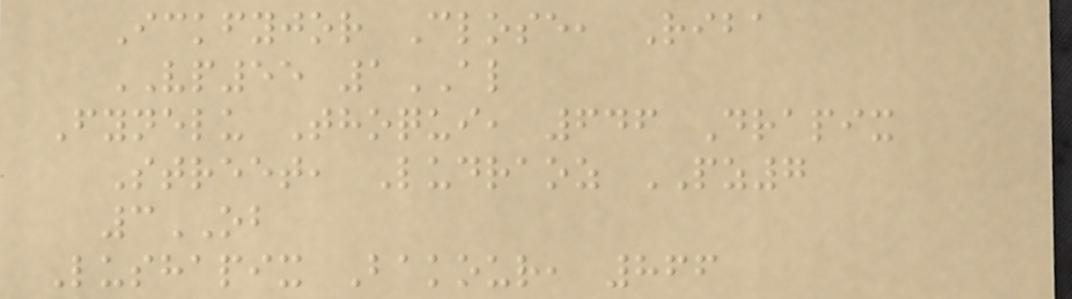Ickfyjor Close, Riba
VP55 1AL
Fynelu Thoqui, 646 Drapix
Street, Ludraoz PZ7
3OB
Lushapix Bakour, 866
